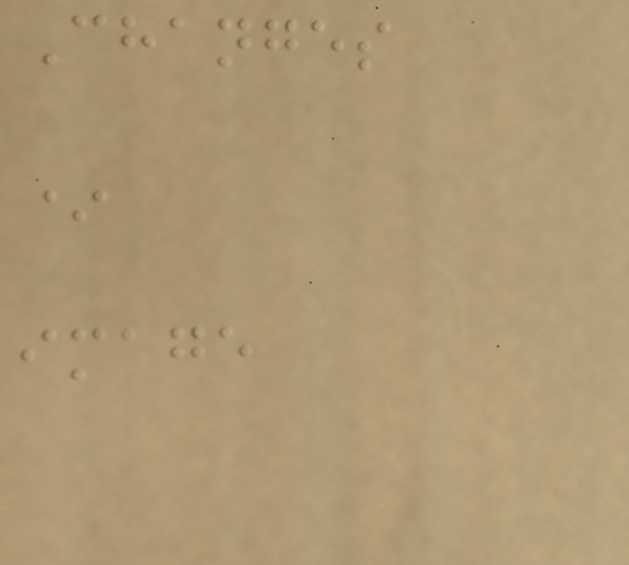Changes
*
image
